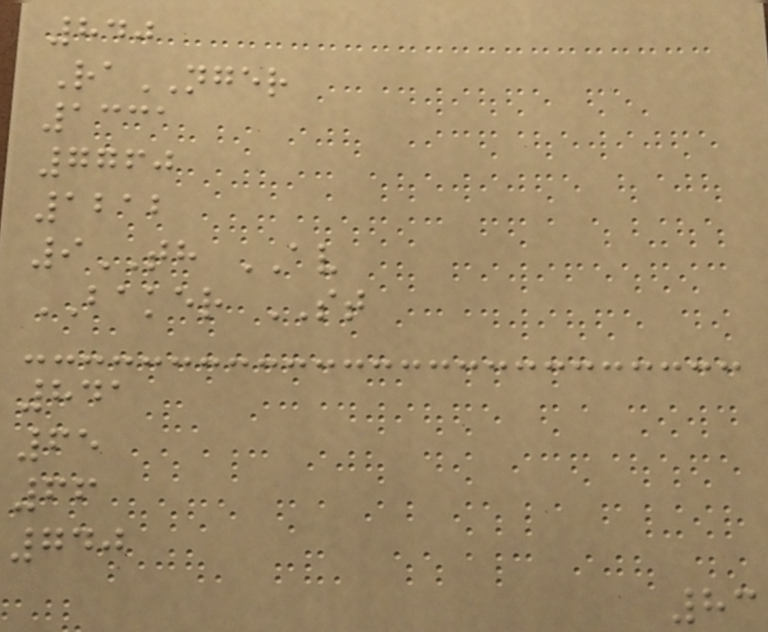840
RaNGER
1331
7760
1212
9TH AV
BAKER ST
841
65
66
740
83
